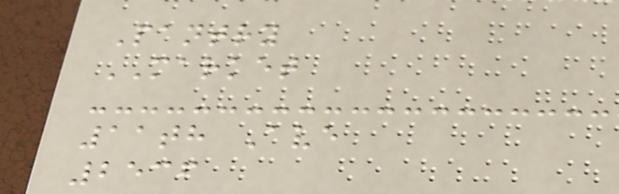Pantry
MARKET
11th Ave
2536
